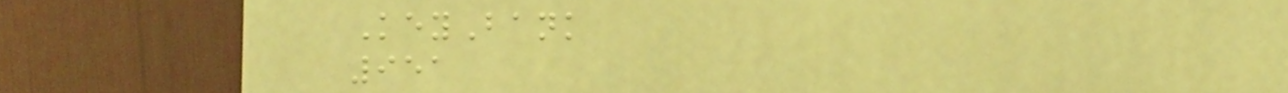KeyBank
951
